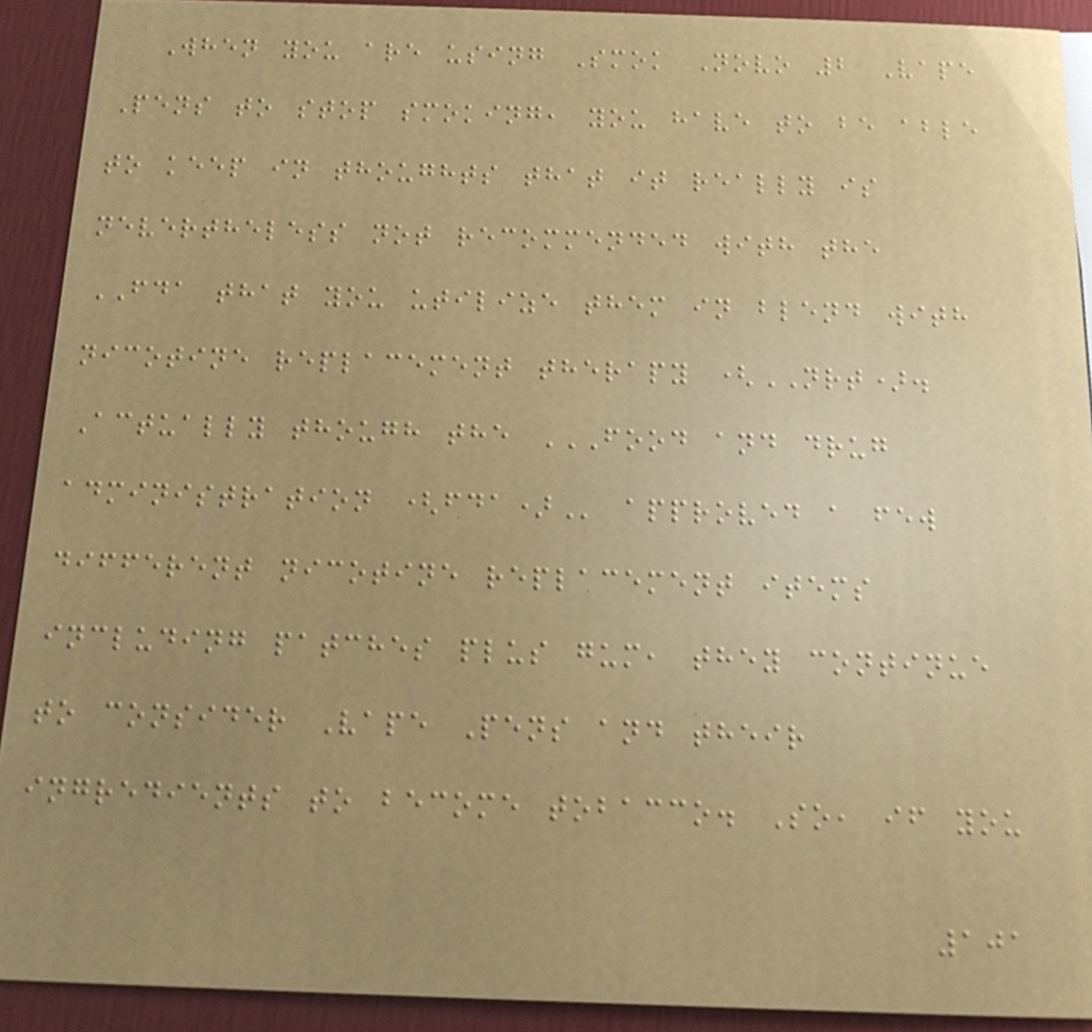When you are using Smok Novo 2 Vape
Pens to stop smoking, you have to be able
to keep in thoughts that it really is
nevertheless not recommended with the
FDA that you utilize them in blend with
nicotine replacement therapy (NRT).
Actually though the FOOD AND DRUG
ADMINISTRATION (FDA) approved a few
different nicotine replacement items
including patches plus gum, they continue
to consider Vape Pens and their
ingredients to become tobacco. So, if you
101
